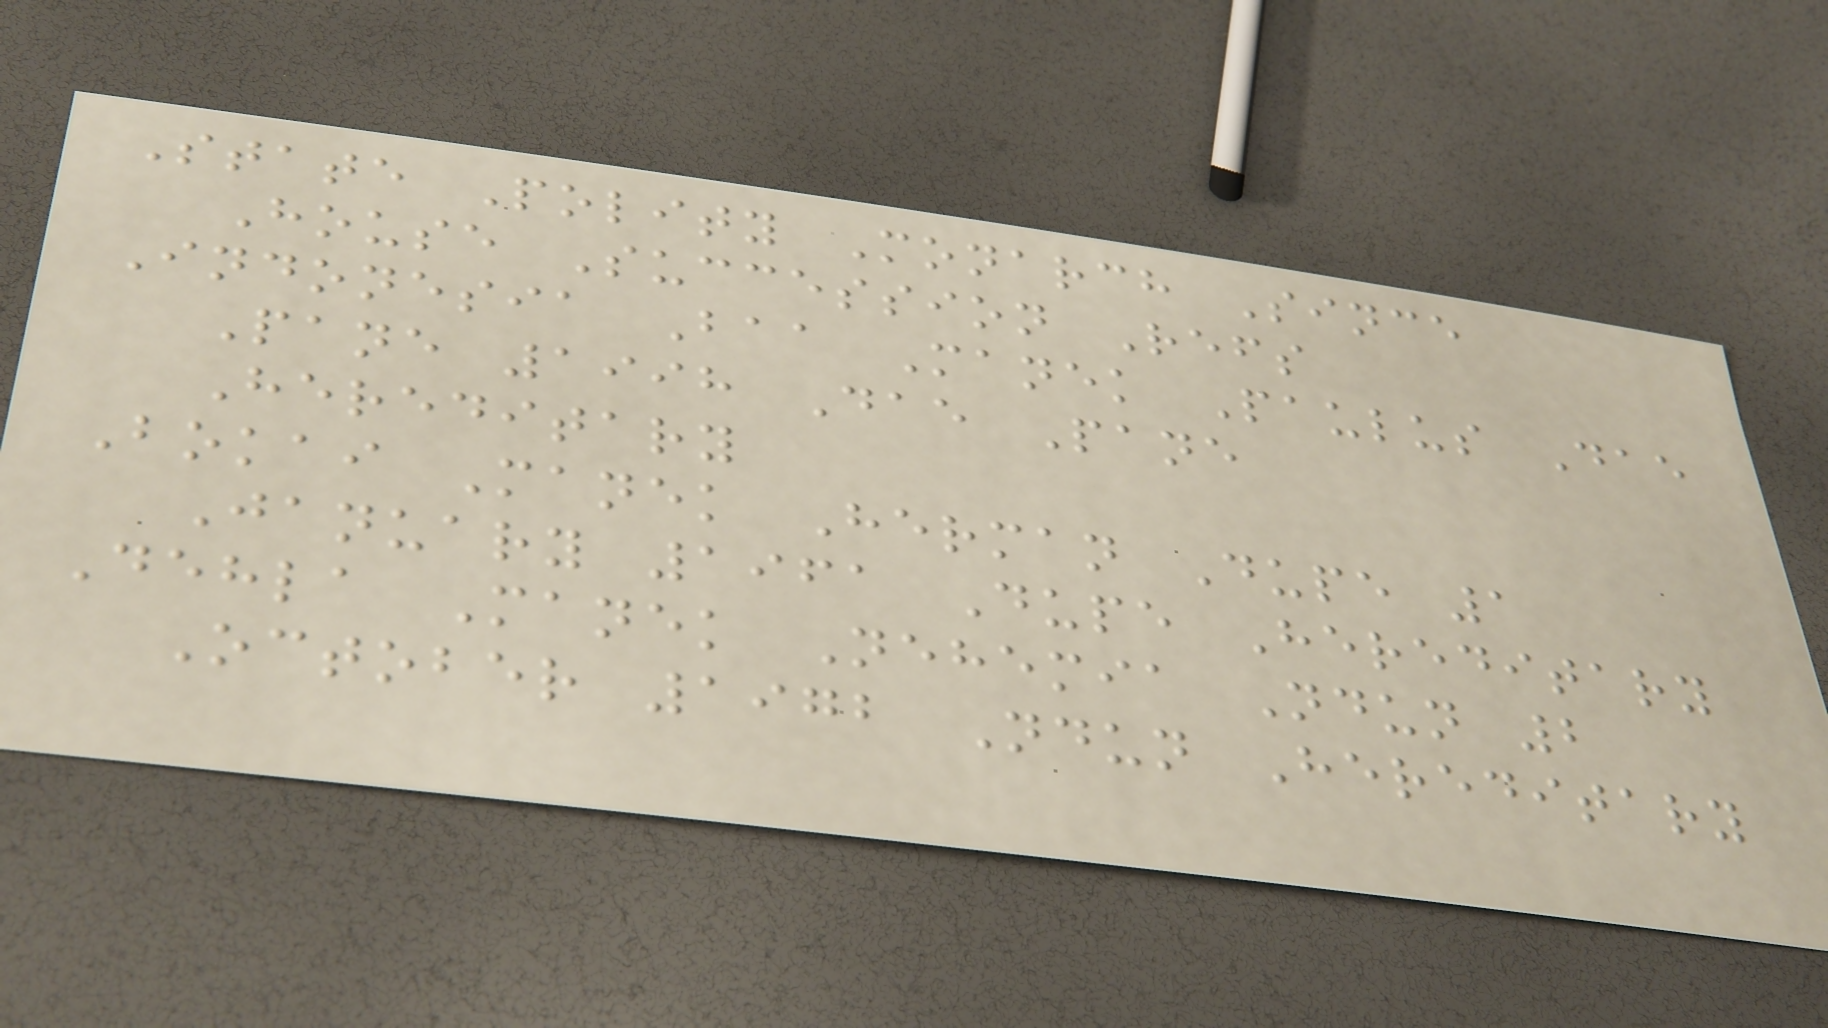State Polity Monarch Since
House Succession Refs
Indonesia Baa Manek Paulus Dae
Pane 1998 Dae Pane
Hereditary
Bokai Manek Herman Dupe 1
January 1961 Dupe Hereditary
Dehla Manek Nehemia Ndun 2
October 1972 Ndun Hereditary
